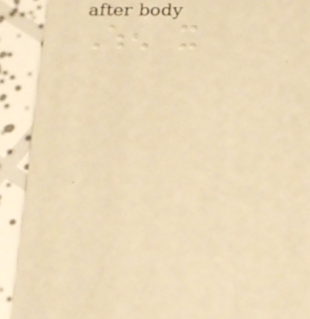When it
